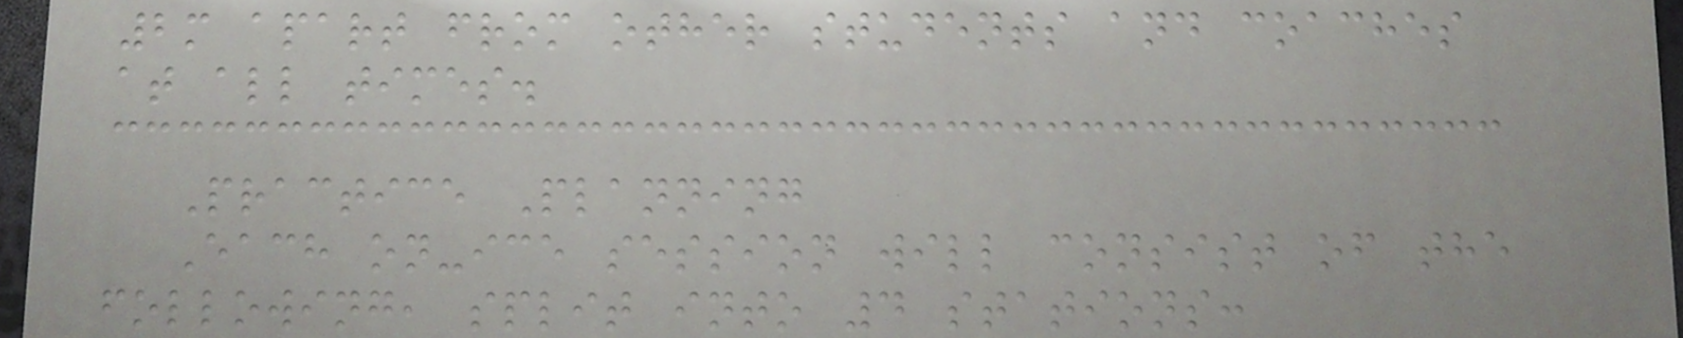2m apart from other students and coaches
at all times.
Practice Planning
Each on-ice session will consist of the
following, split into 4 stations:
